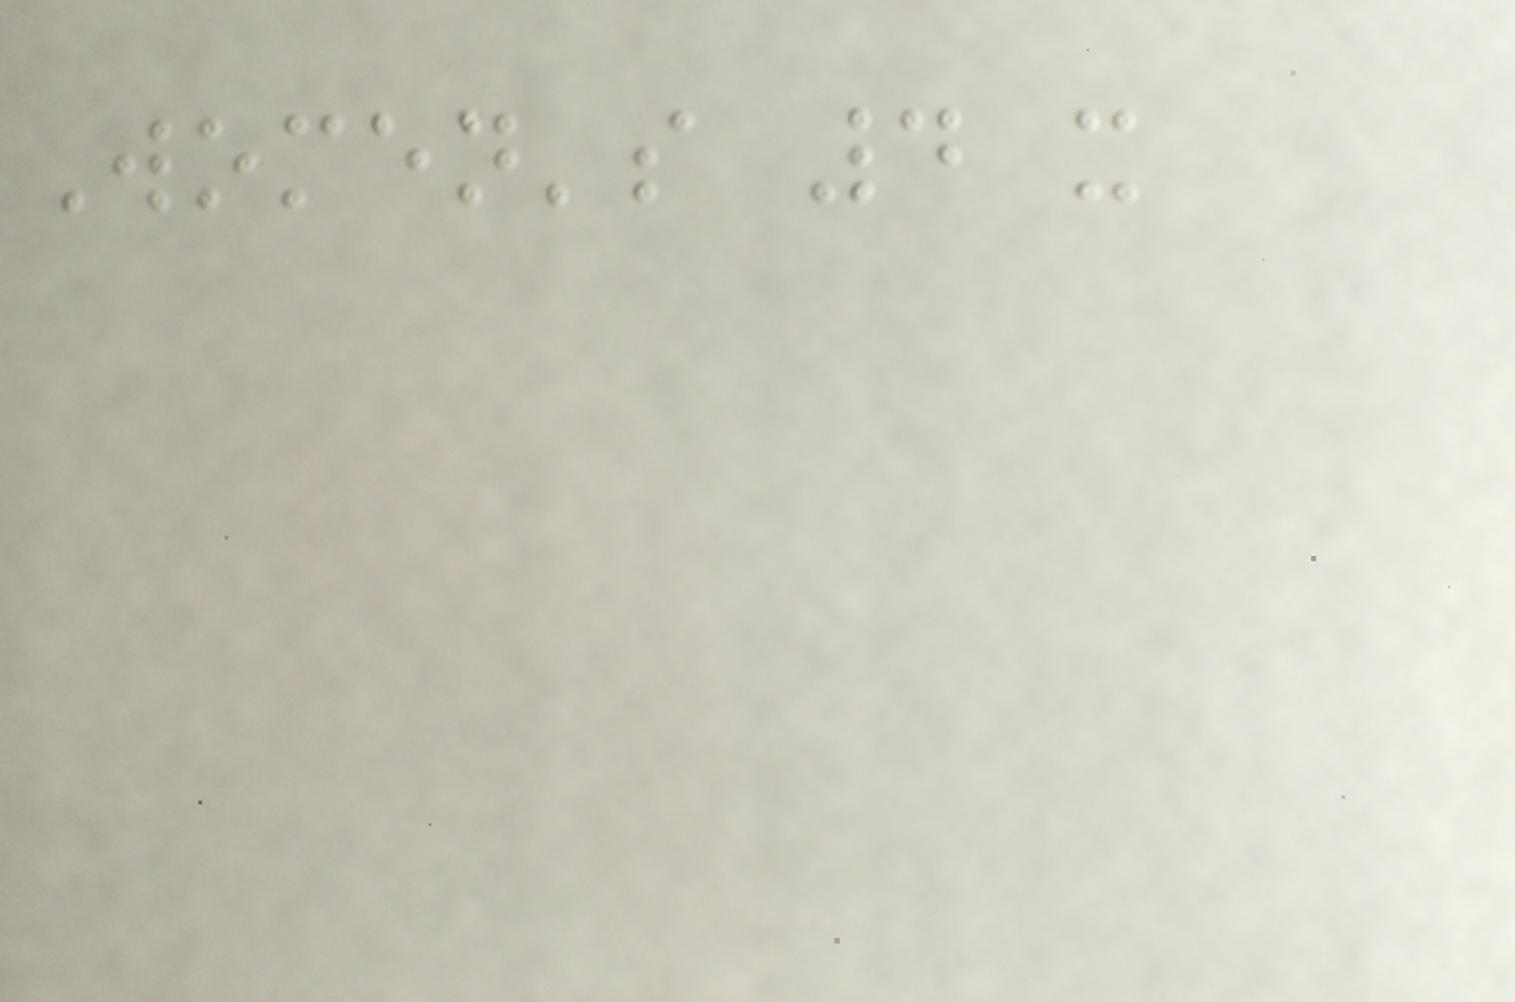Women's 4 x
